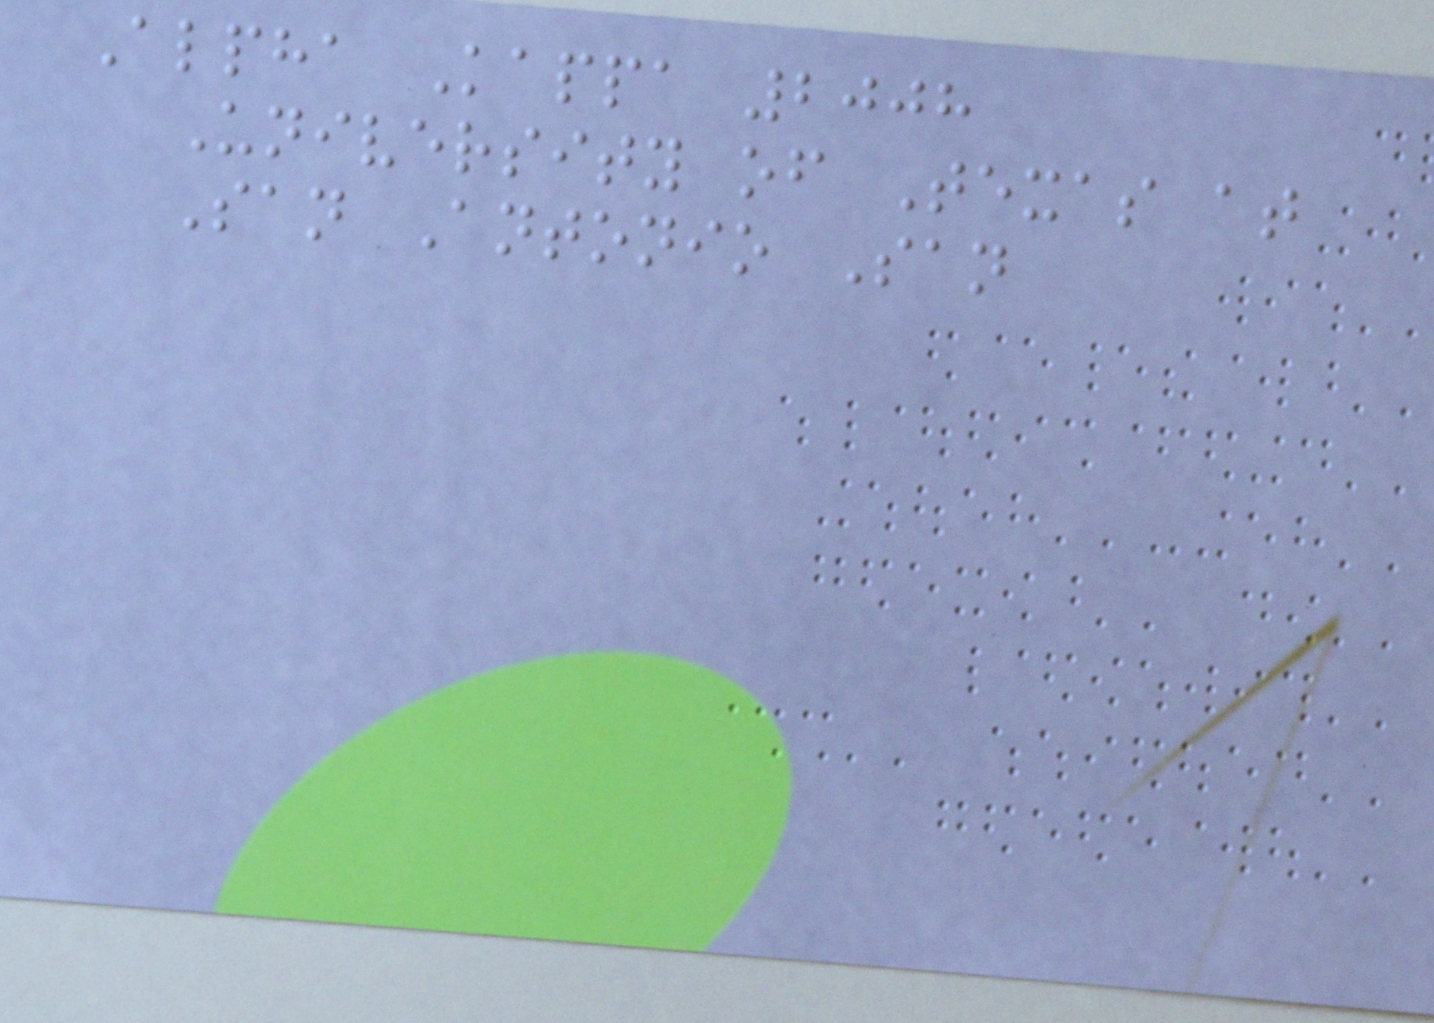Alpha Kappa 2008
University of Texas at
San Antonio San
